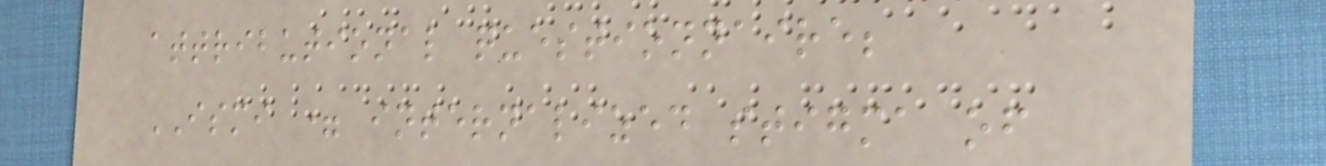attributional questionnaire;
ISMI = internalized stigma of
